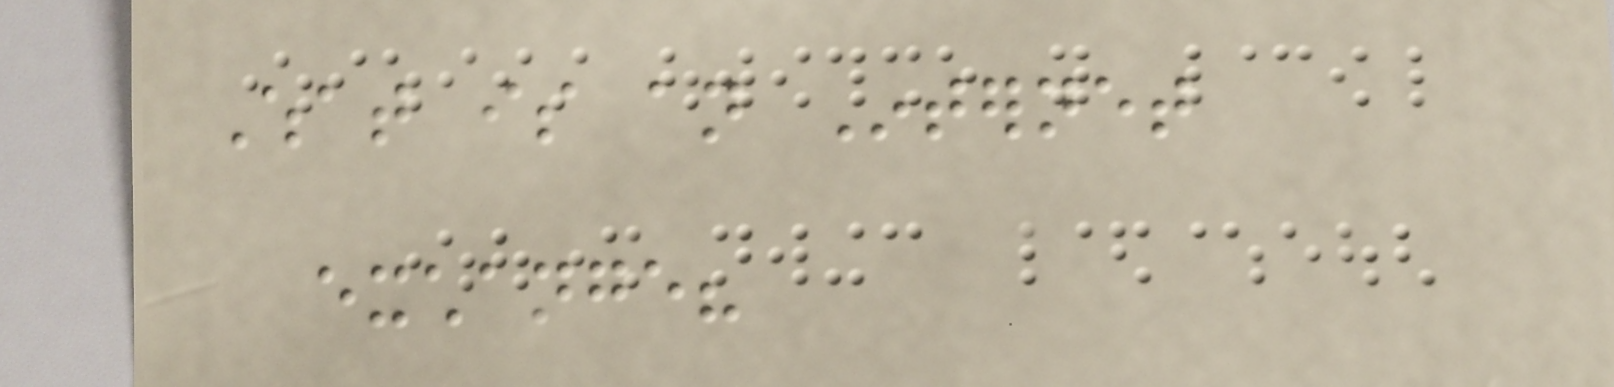What is an Internet
exchange?
